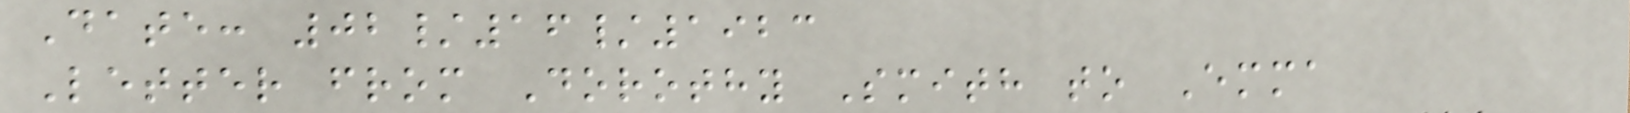Date: 02/16/1923
Letter from Dorothy Smith to Emma
